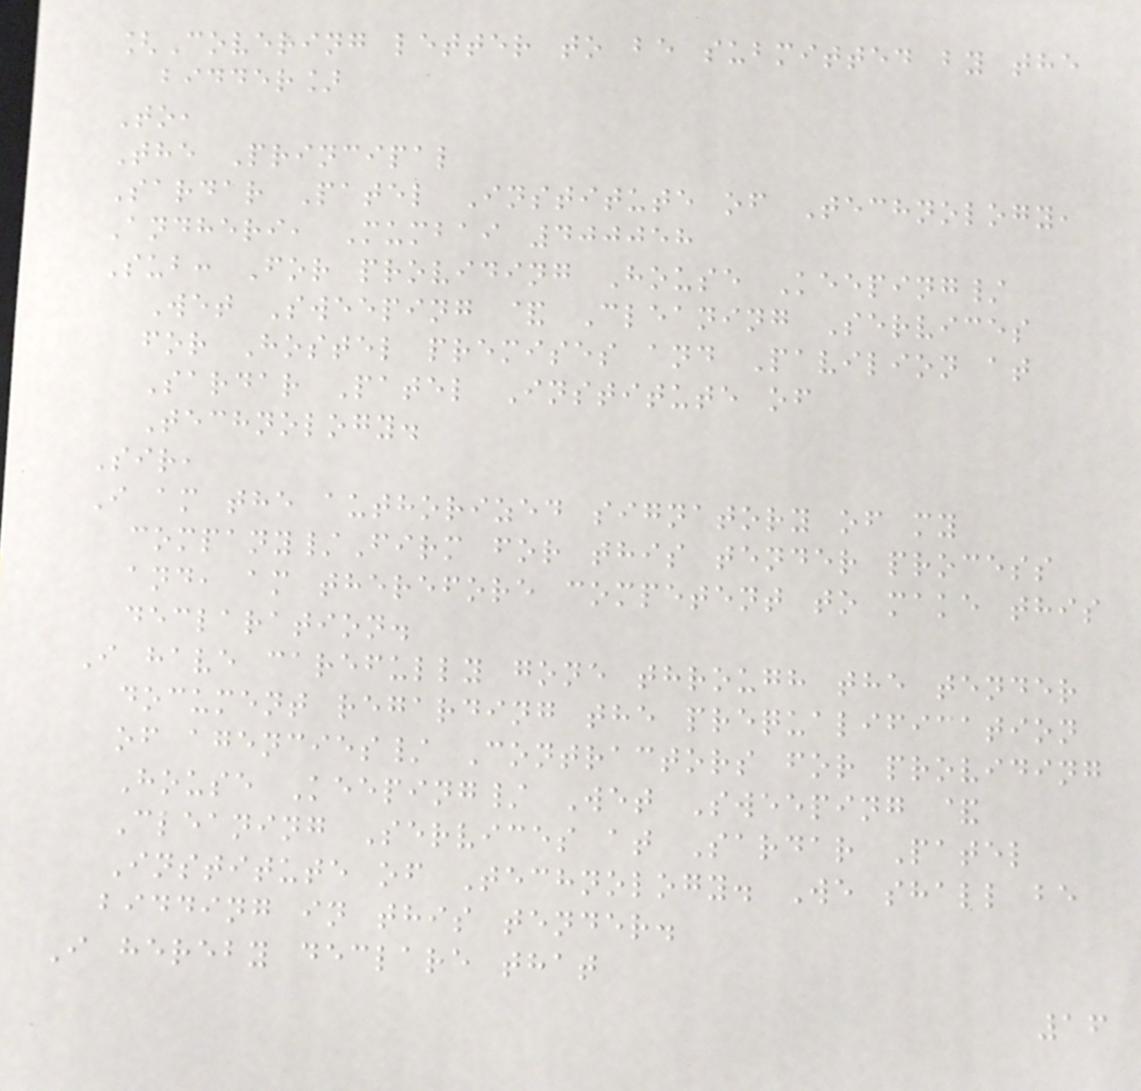[Covering letter to be submitted by the
bidder]
To,
The Principal
Sardar Patel Institute of Technology,
Andheri, Mumbai 400058
Sub: For providing House Keeping/
Wet Sweeping & Cleaning Services
for Hostel premises and Pavilion at
Sardar Patel Institute of
Technology.
Sir,
I am the authorized signatory of my
company/Firm for this tender process
and, am therefore competent to make this
declaration.
I have carefully gone through the tender
document regarding the prequalification
of agencies/ Contractors for providing
House Keeping/ Wet Sweeping &
Cleaning Services at Sardar Patel
Institute of Technology. We shall be
bidding in this tender.
I hereby declare that
16
